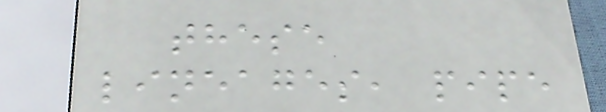these
lineages, pipe
